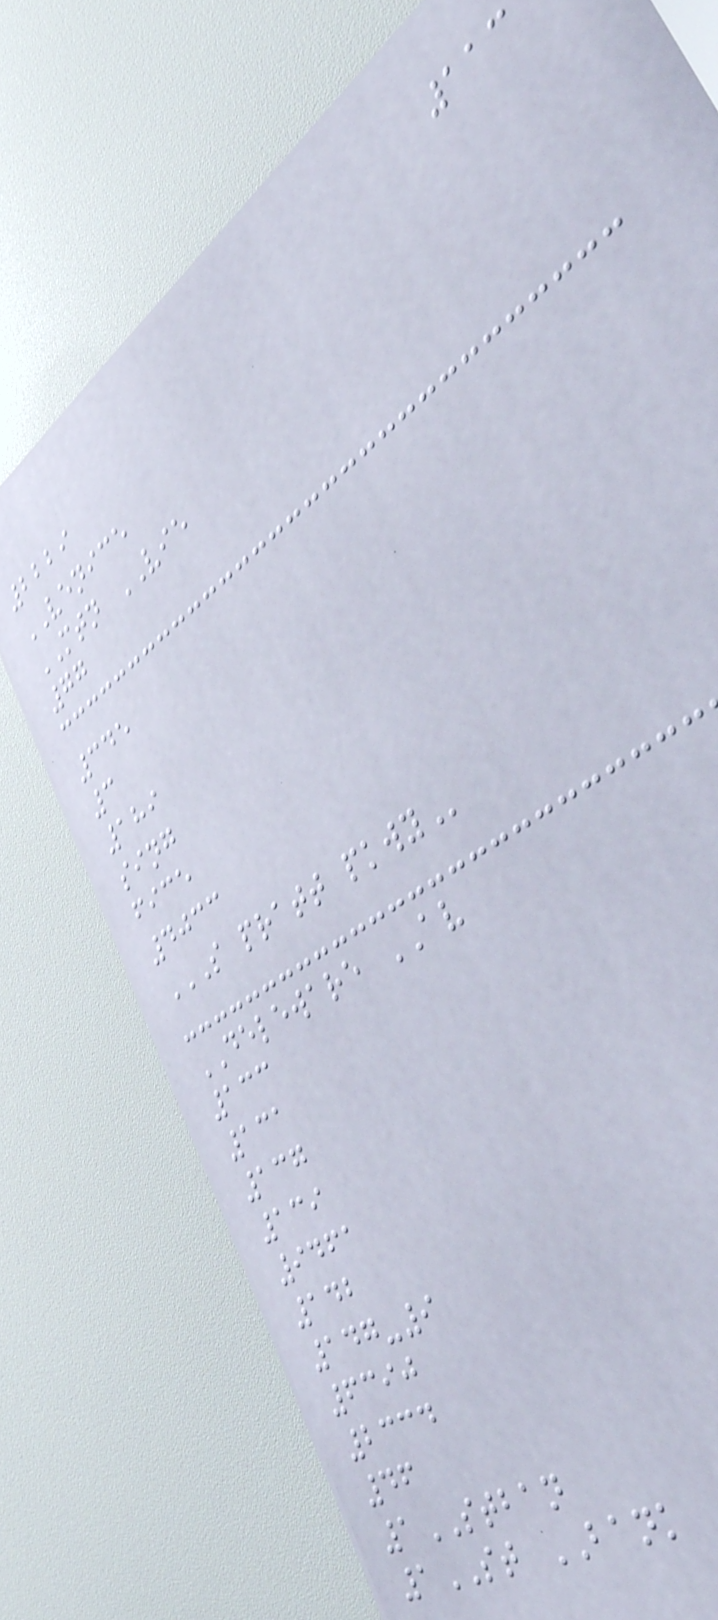113
2229
VENICE
MTN VIE
77
345
3
189
sing
fice
4033
S PRATT PKWY
DELEWARE AV
133
131
137
139
9461
142
147-9
6390
2334
46
1STBAN
1ST BANK
